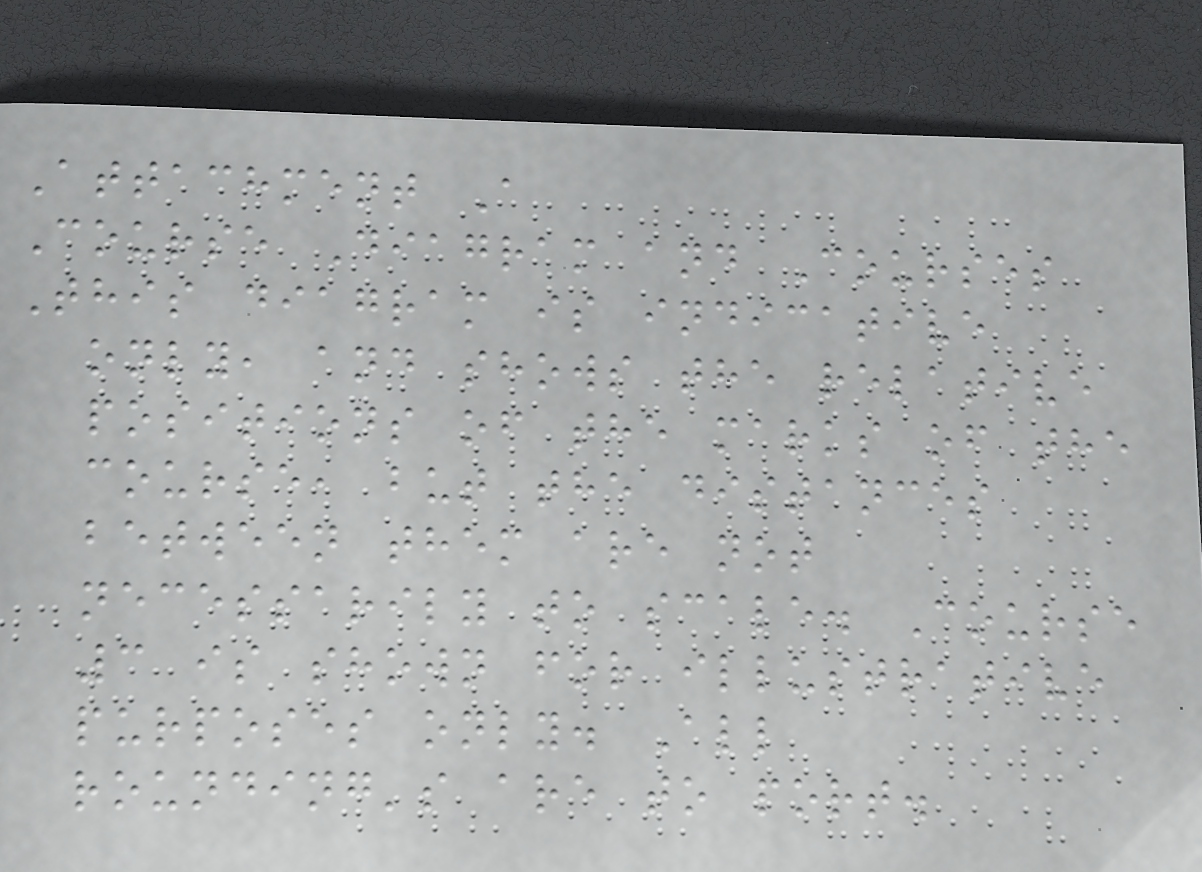Attachment A
Course Diagram and Courses
This diagram is indicative
only, and shows the relative
positions of the marks of the
course, but the distances
between them are not
necessarily to scale. Course
3 is shown for illustrative
purposes only. All
rounding's are to port.
